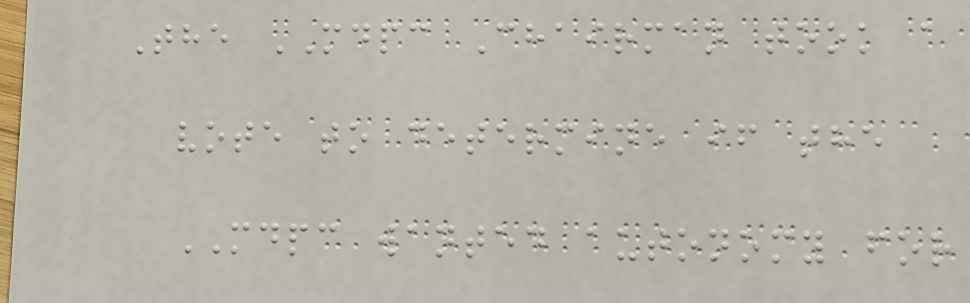The MDPC Chairman took a
vote to determine if the
MDPC wanted autonomy for
